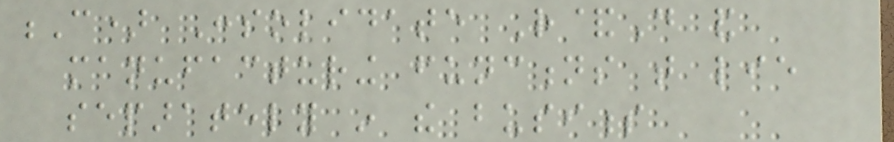C) Consolidate R&D and
manufacturing functions that lie
separately in the business
